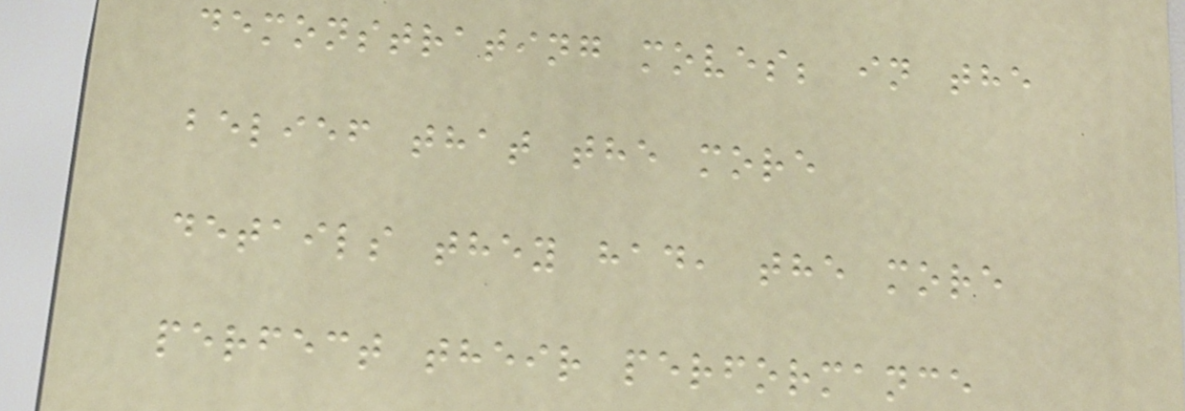demonstrating moves; in the
belief that the more
details they had, the more
perfect their performance
